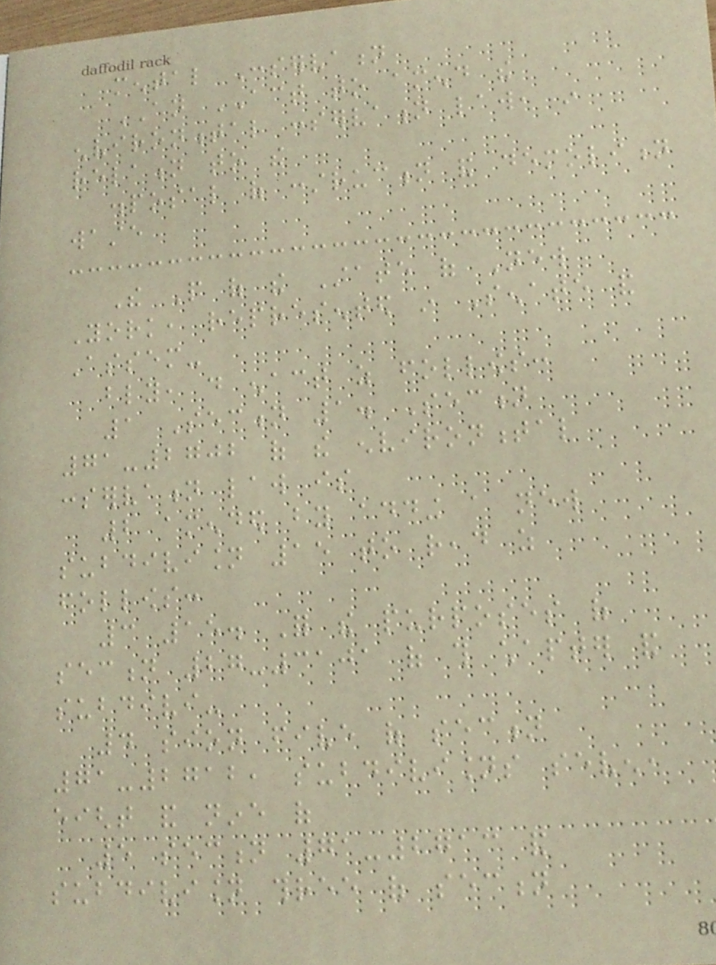mental Conservation
AN ACT to amend the
environmental conservation law, in
relation to the
disposal of construction and demolition
waste
The People of the State of New
York, represented in Senate and
Assem-
bly, do enact as follows:
1 Section 1. Section
71-2702 of the environmental
conservation law is
2 amended by adding a new
subdivision 15 to read as
follows:
3 15. For the purposes of
section 27-3101 of this chapter and
subdivi-
4 sion five of section
71-2712, subdivisions seven,
eight and nine of
5 section 71-2713 and
subdivision three of section
